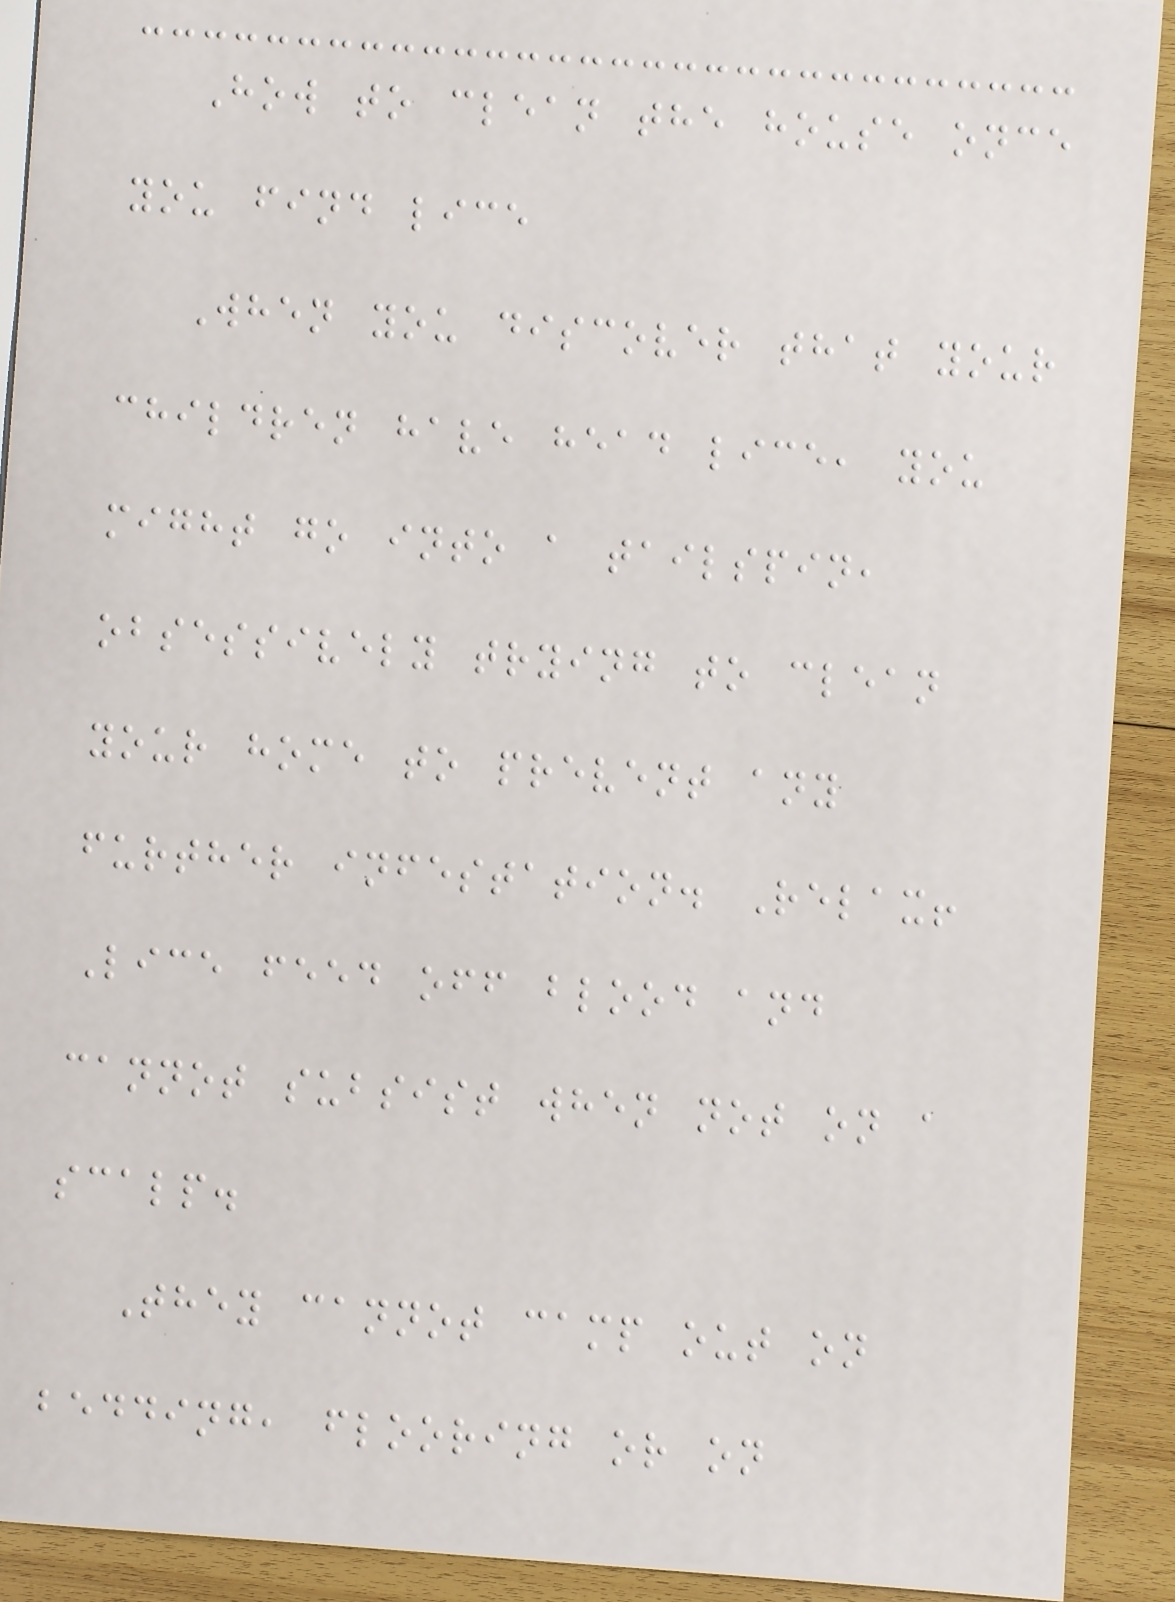How to clean the house once
you find lice
When you discover that your
children have head lice, you
might go into a tailspin,
obsessively trying to clean
your home to prevent any
further infestation. Relax!
Lice feed off blood and
cannot subsist when not on a
scalp.
They cannot camp out on
bedding, flooring or on
